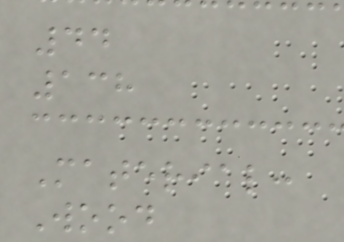44
138
Material:
Wood
